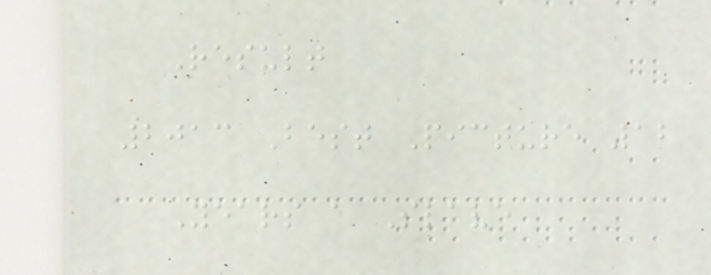Result
2013 Best Picture 12
Years a Slave
